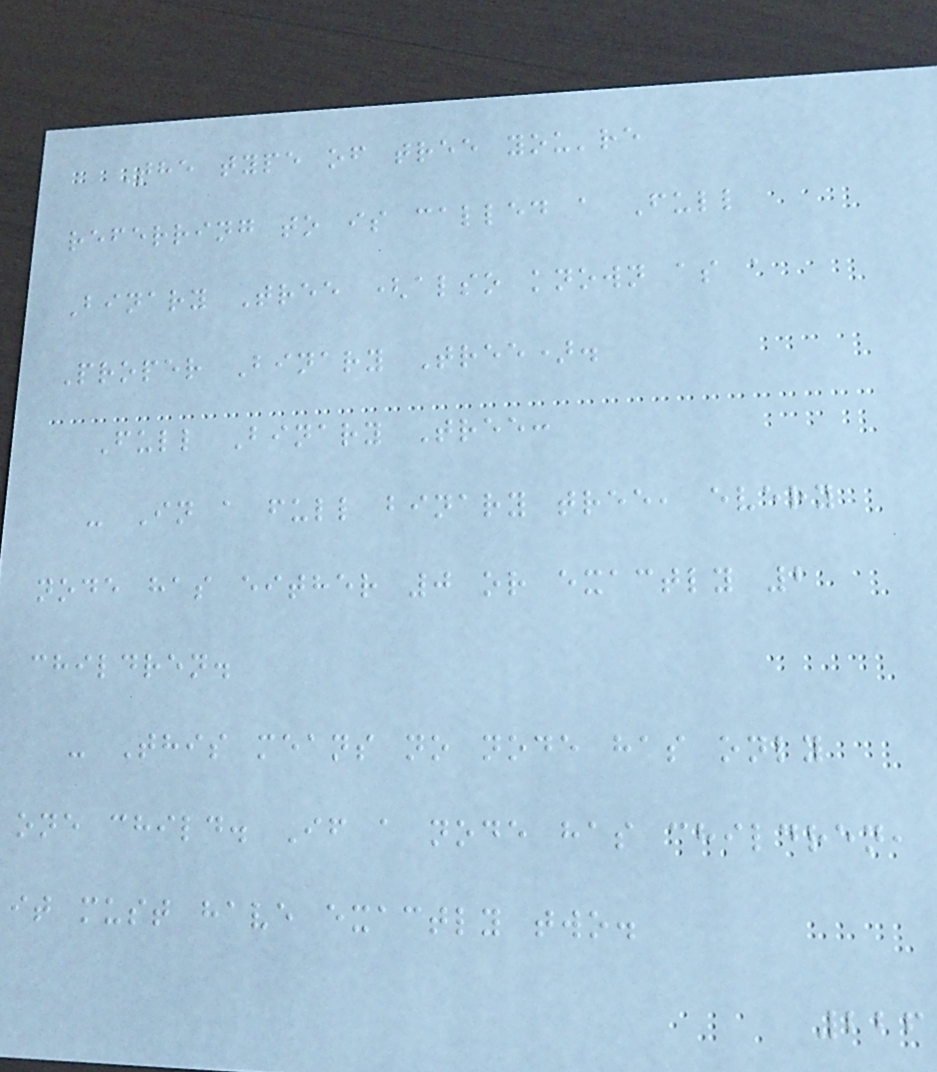The type of tree you're
referring to is called a Full
Binary Tree (also known as a
Proper Binary Tree).
Full Binary Tree:
- In a full binary tree, every
node has either 0 or exactly 2
children.
- This means no node has only
one child. If a node has children,
it must have exactly two.
226
